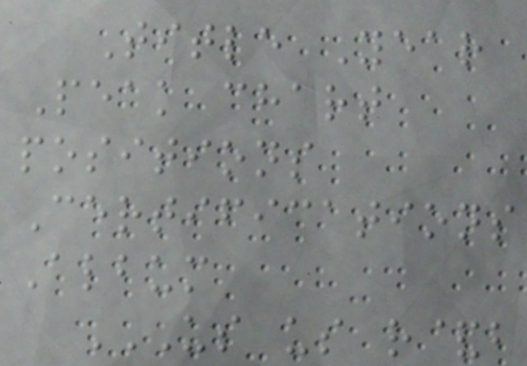Title Year
Peak chart
positions
Certifications
Album
US US R&B
